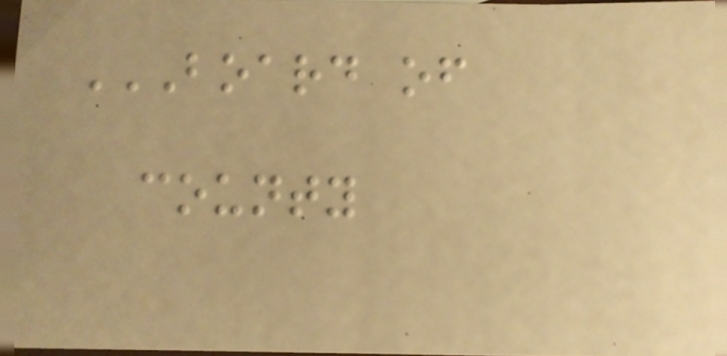BOARD OF
COUNTY
